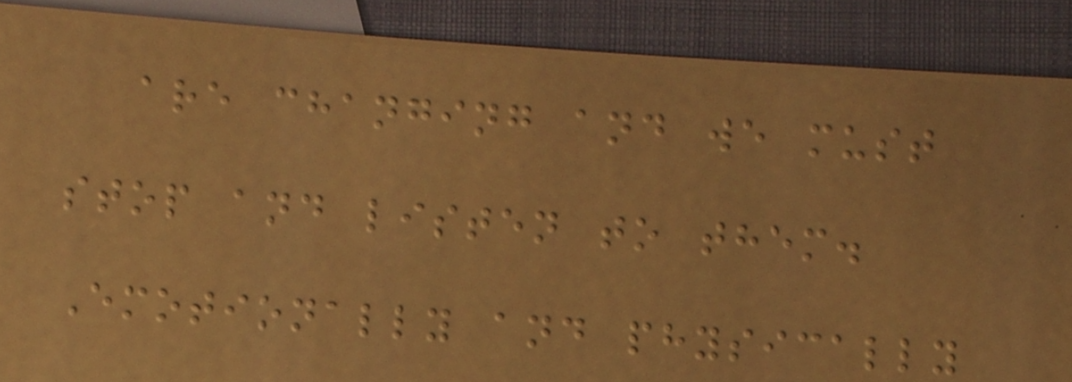are changing and we must
stop and listen to them.
Emotionally and physically
